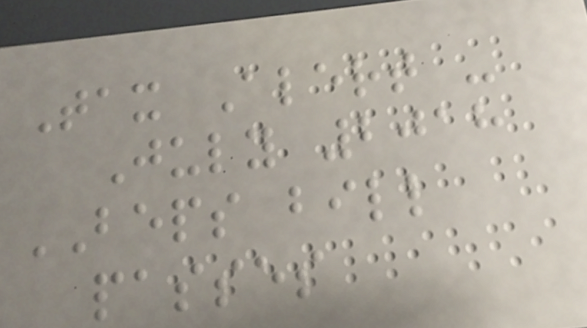Tax Alert -
July 2018
BEPS bill
passes
